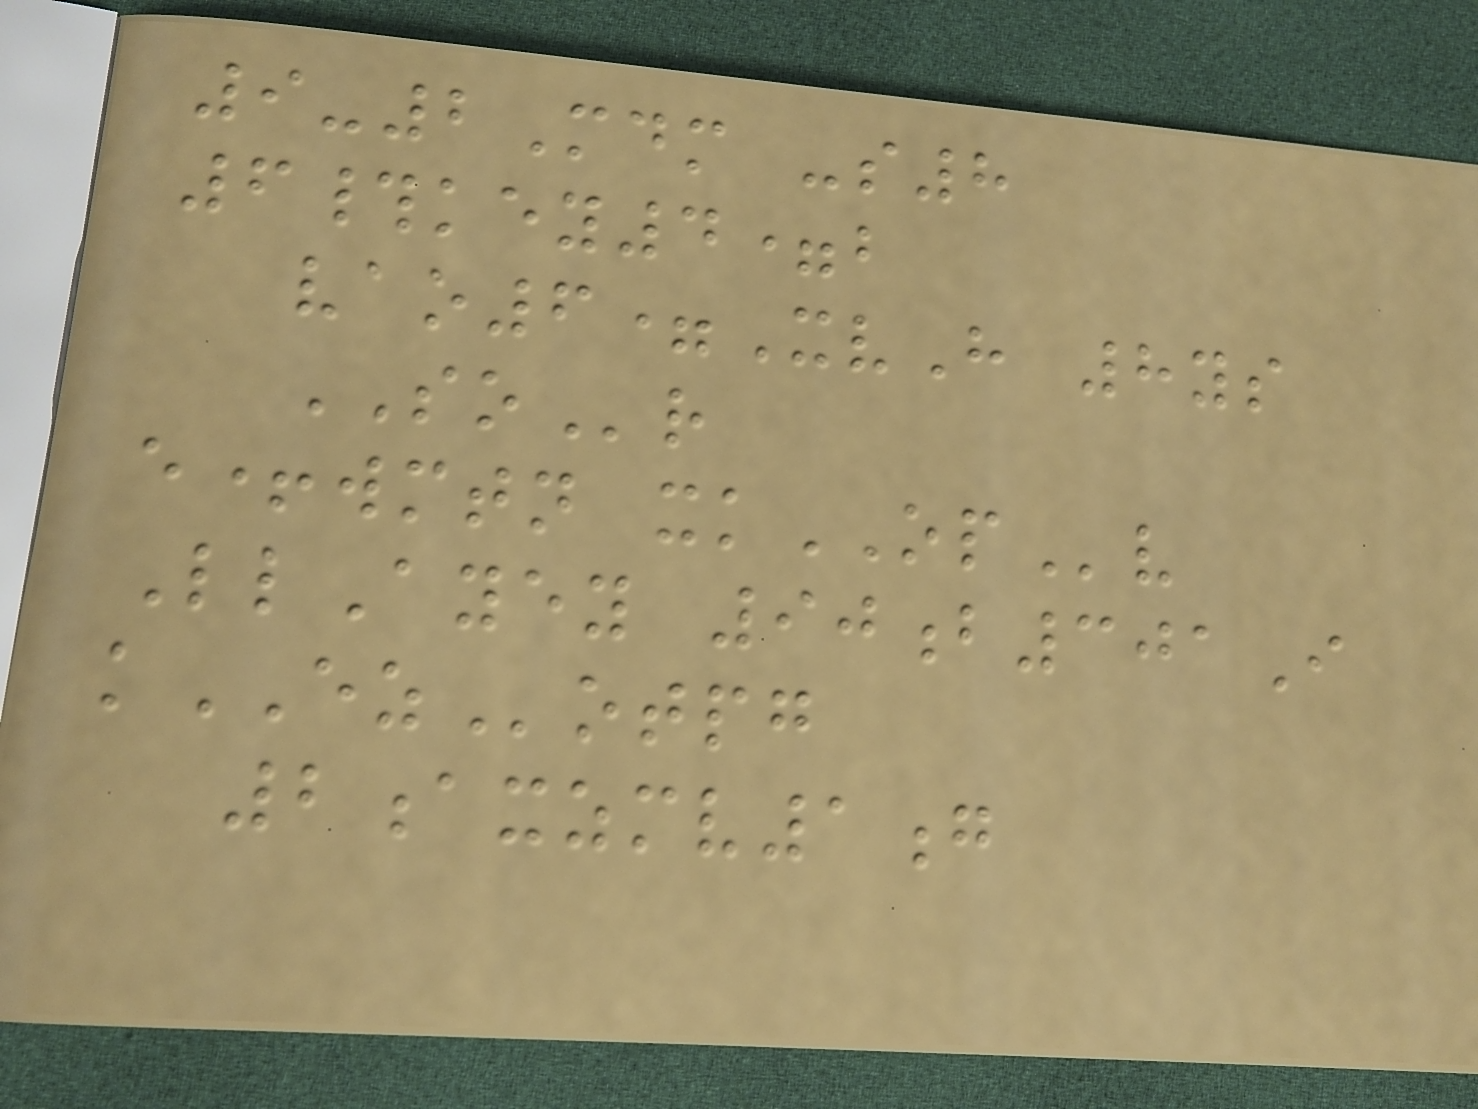9-2Mdm -s8
6#key4=b
vao6=XvH 8ys
SOr
e+wmtn xkOPv
LlAyey 90b301I
kEZotpg
2axzmv1g
